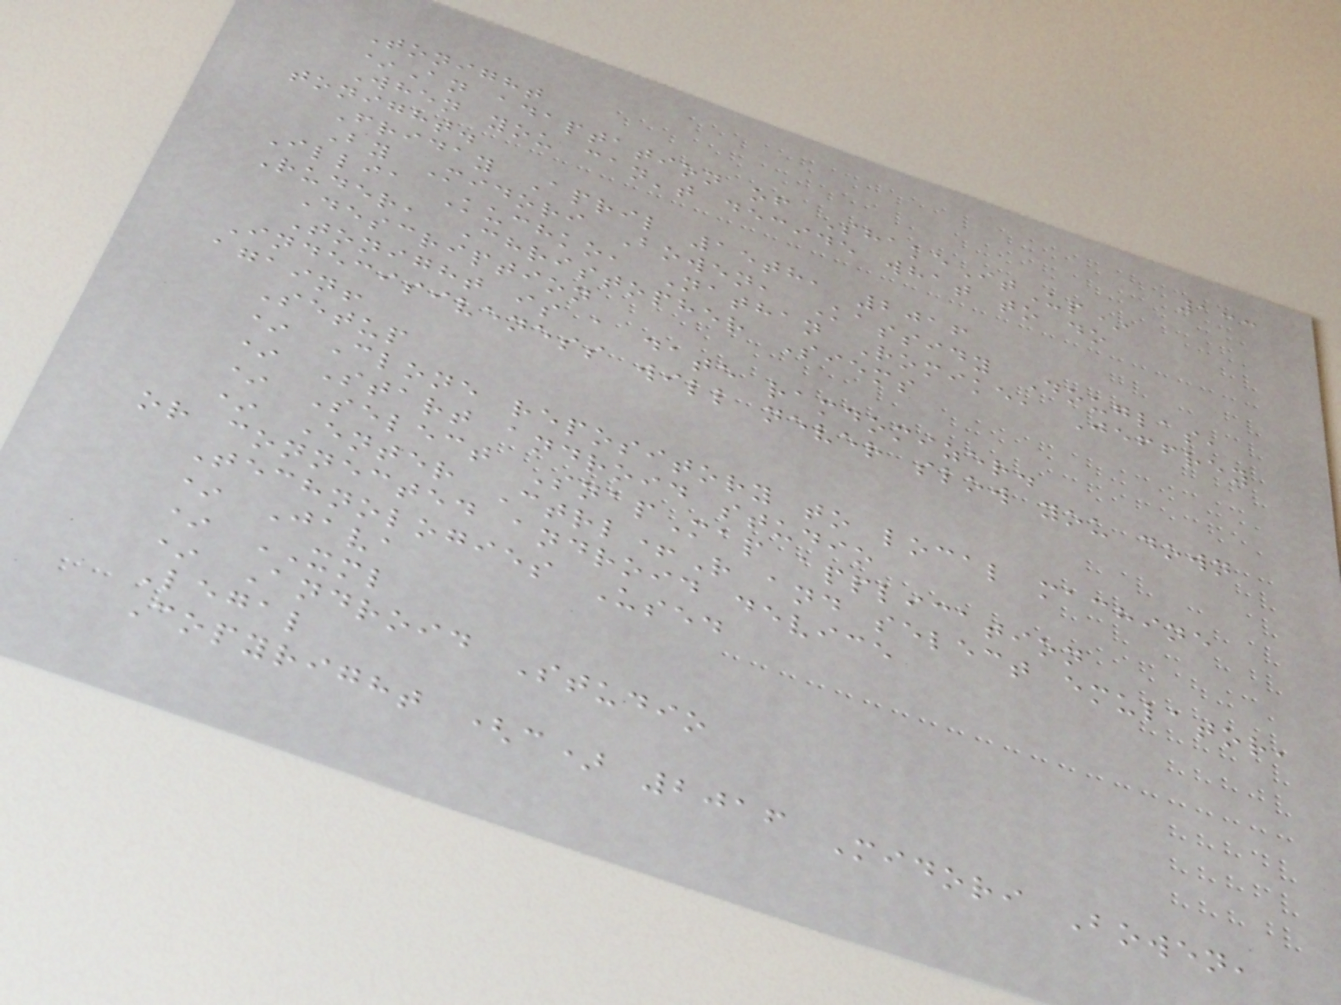133
Tonight
*An adaptation of ShakeItUp*
When you can't decide what to do
tonight.
Friday April 15th, 2016
By Midori Bowen, Kassidy Douglas,
Illia Kuchko, Nathan Romike, Jeffrey
Ruder, Christopher Siems
Description
Tonight is a date ramdomizer.
Indecisiveness will never slow you down
again!
Setup
* Clone repository to local machine
* Start android studio
* Select SnapMap application
* Enter Ctrl+R and select emulator,
or connected android device
Technologies Used
* Java
* XML
* Android Studio
Legal
Copyright (c) 2016 Midori Bowen,
